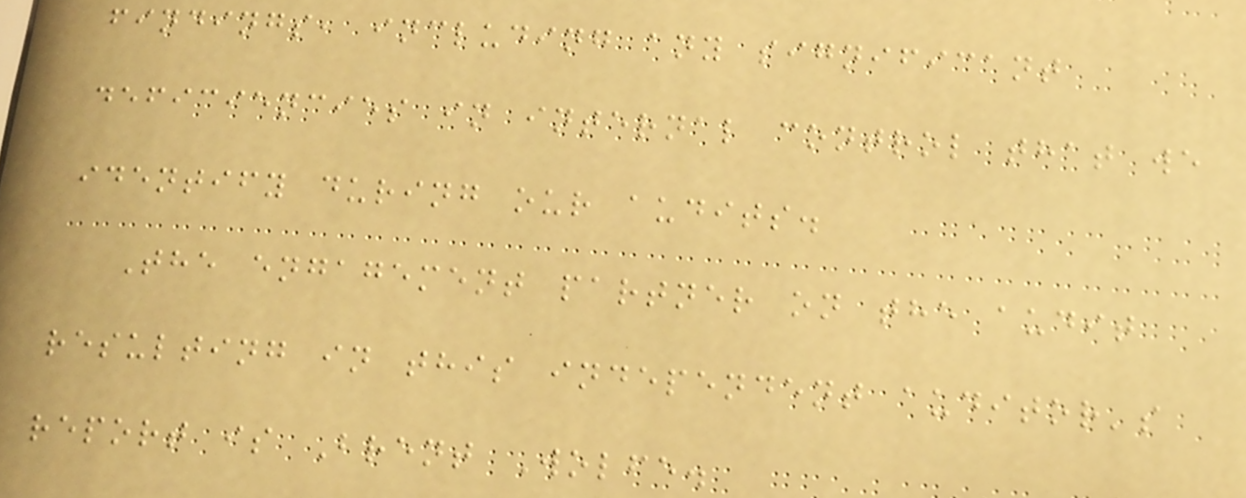findings, including any significant
deficiencies in internal control that we
identify during our audits.
The engagement partner on the audit
resulting in this independent auditor's
report is Brent Wolfe.
